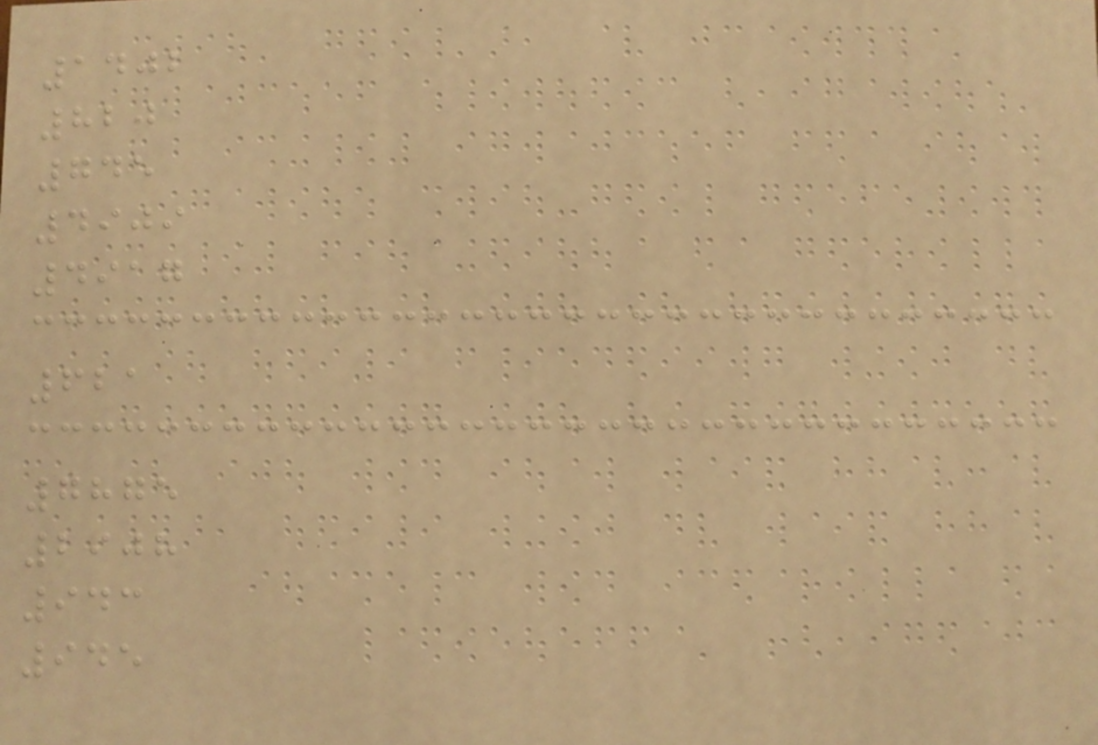1402
820
745
4909
4917
621
7875
2908
943
945
